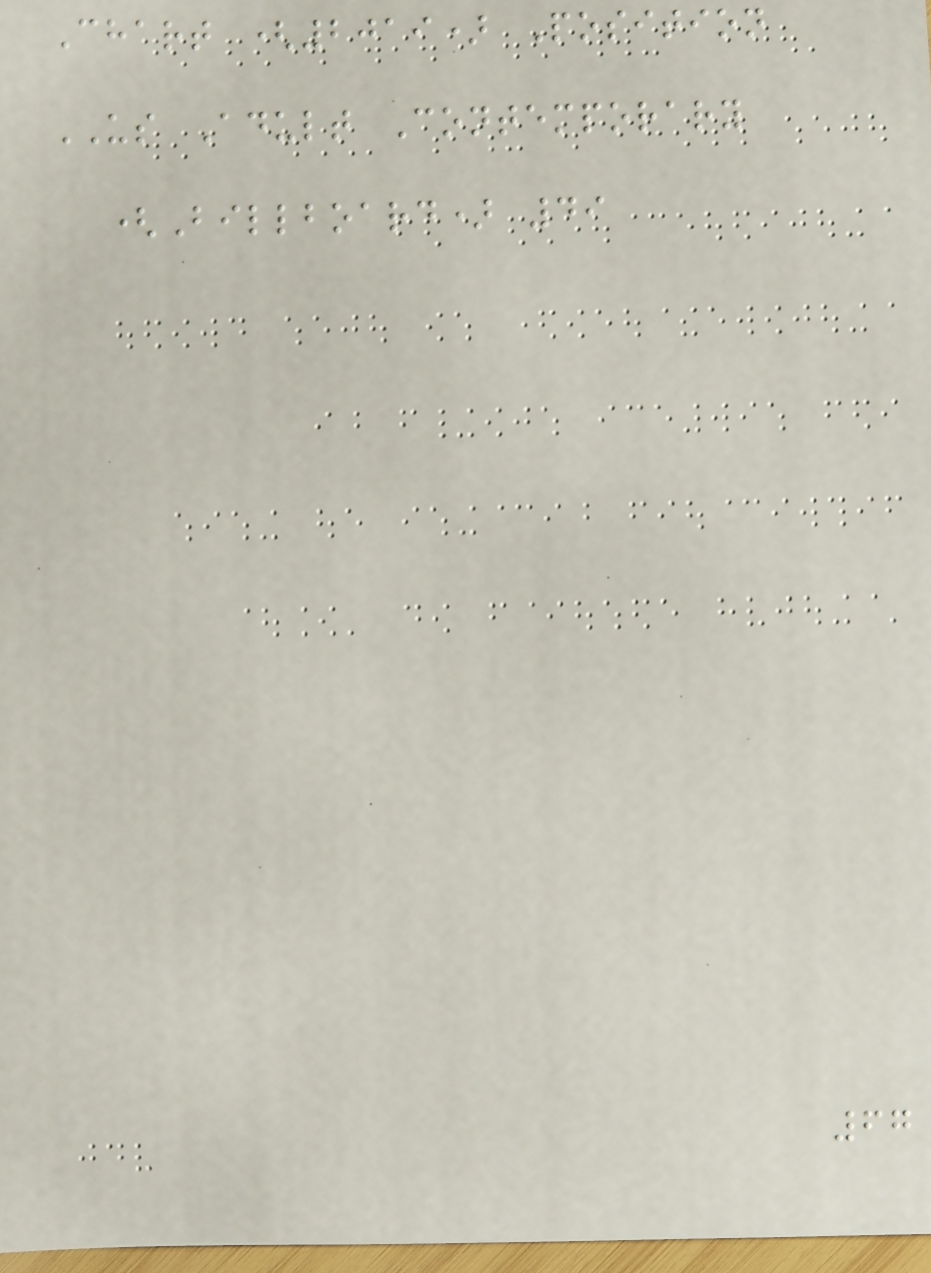Chart (2019) Position
US Adult Contemporary
(Billboard) 49
67
